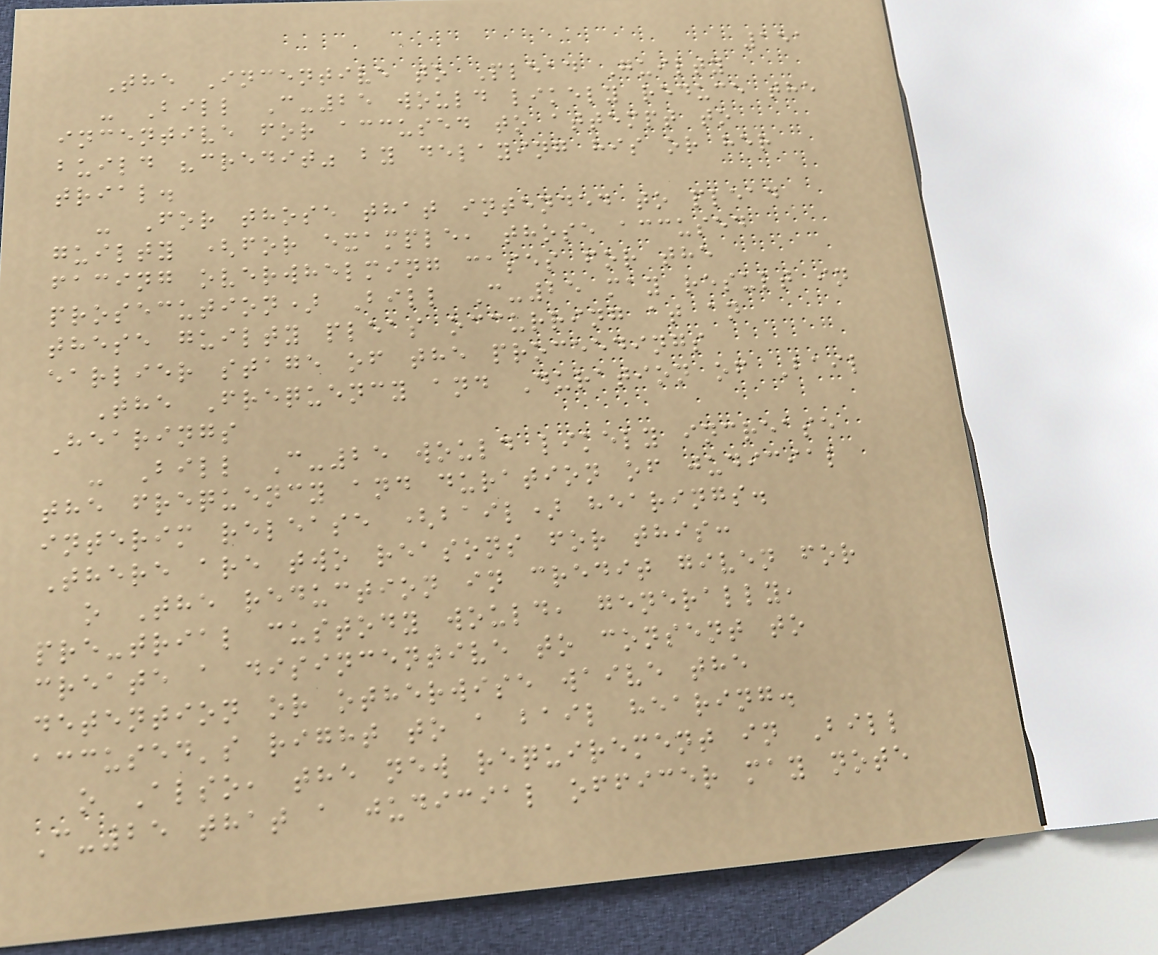151
The Incentive to Plead Guilty
- Bill C-25 would likely reduce the
incentive for accused to attempt to
build "credit" by delaying his or her
trial.
- For those that intended to plead
guilty (for example, those accused
facing overwhelming cases for the
prosecution) Bill C-25 may result in
these guilty pleas occurring at an
earlier stage of the proceedings
The Frequency and Duration of Bail
Hearings
- Bill C-25 would likely increase
the frequency and duration of judicial
interim release (bail) hearings.
There are two reasons for this:
o The reduction in credit given for
pre-trial custody would, generally,
create a disincentive to consent to
detention or otherwise waive the
accused's right to a bail hearing.
o Also, the new requirement in Bill
C-25 that a judicial officer may note
